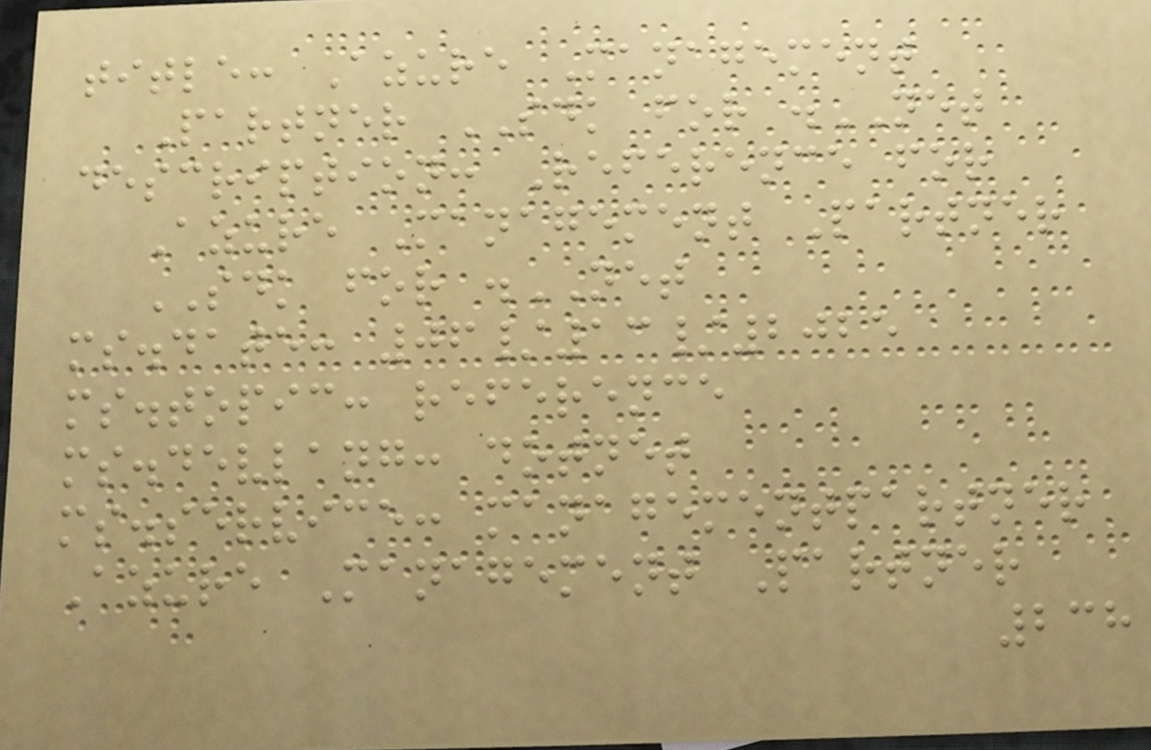title: Azure Management
Partner SDK for .NET
description: Reference for
Azure Management Partner
SDK for .NET
ms.date: 06/13/2025
ms.topic: reference
ms.devlang: dotnet
ms.service: managementpartner
Azure Management Partner
238
